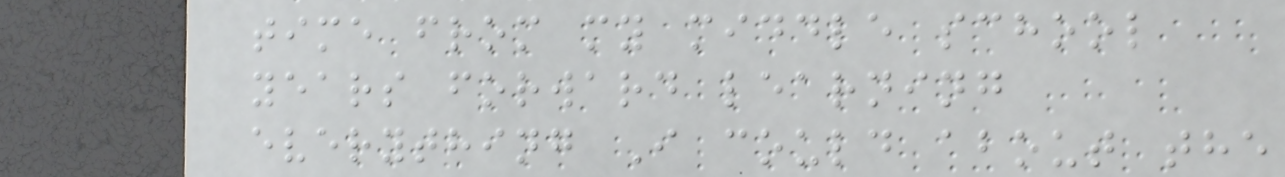time from my middle school
years forward learning
everything I could about the
